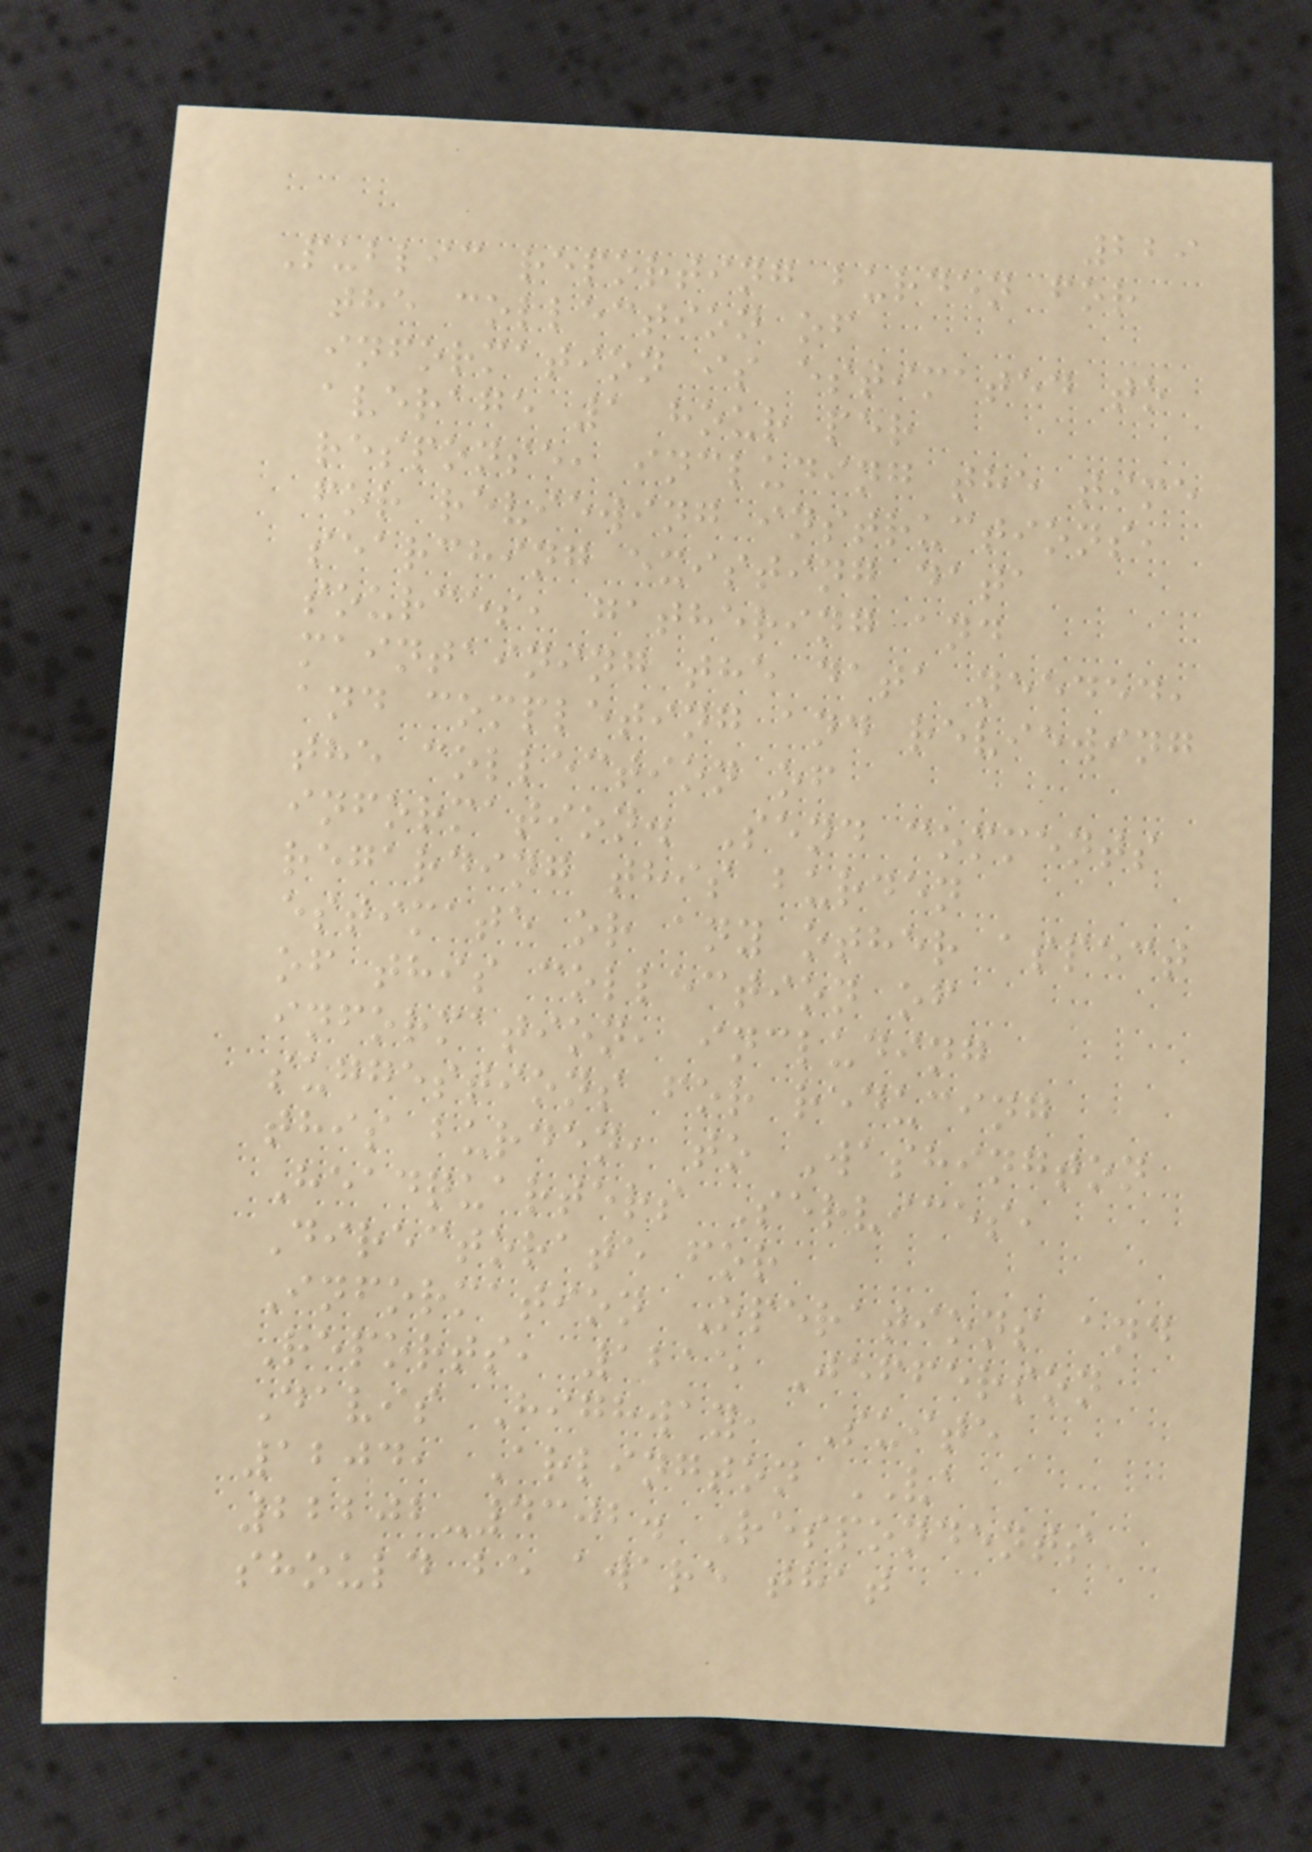229
Public reporting burden for
the collection of
information is estimated to
average 1 hour per
response, including the time
for reviewing instructions,
searching existing data
sources, gathering and
maintaining the data needed,
and completing and reviewing
the collection of
information. Send comments
regarding this burden
estimate or any other aspect
of this collection of
information, including
suggestions for reducing
this burden, to Washington
Headquarters Services,
Directorate for
Information Operations and
Reports, 1215 Jefferson
Davis Highway, Suite
1204, Arlington VA
22202-4302. Respondents
should be aware that
